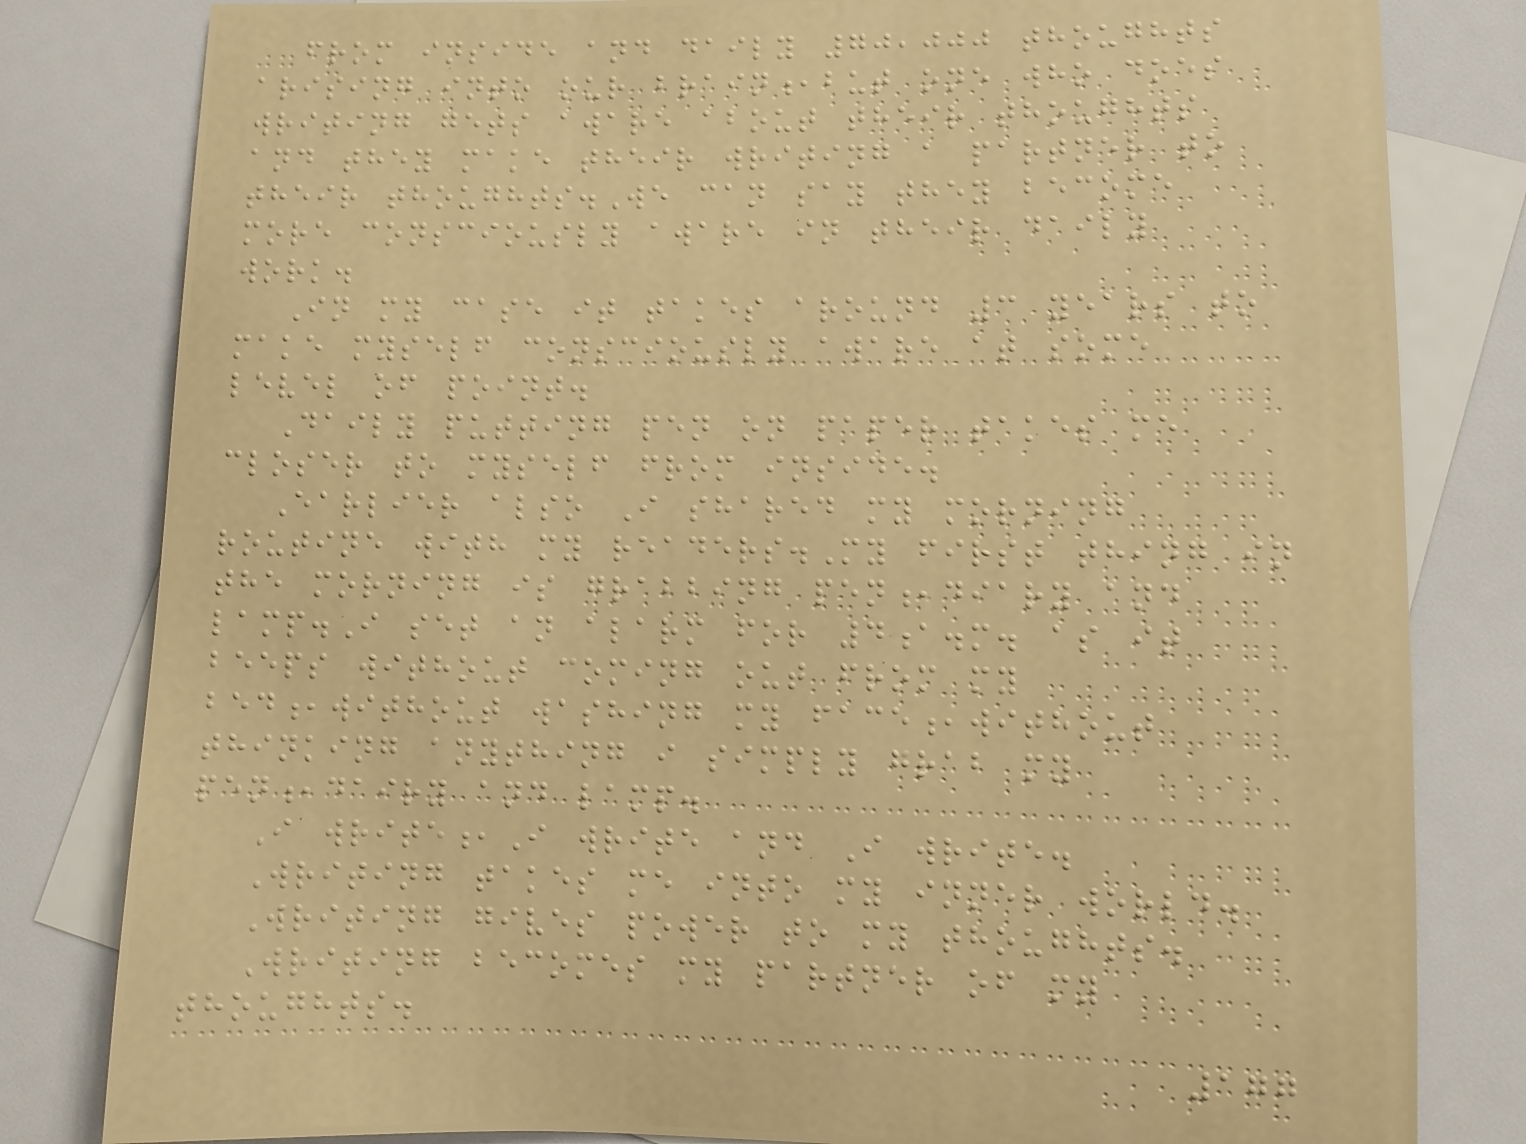from inside and daily 70,000 thoughts
arising into our brain,but one who does
writing gets aware about their thoughts
and they make their writing a partner to
their thoughts.We can say they become
more consciously aware in their daily
work.
In my case it takes around 3 years to
make myself consciously aware at some
level of point.
Daily putting pen on paper takes me
closer to myself from inside.
Earlier also I shared my morning
routine with my readers.My first thing in
the morning is grabbing pen,diary and
lamp.I set an alarm for 4a.m. as it
beeps without coming out from my
bed,without washing my face,without
thinking anything i simply grab my
pen,dairy and lamp.
I write,I write and I write.
Writing takes me into my inner world.
Writing gives power to my thoughts.
Writing becomes my partner of my
thoughts.
177
